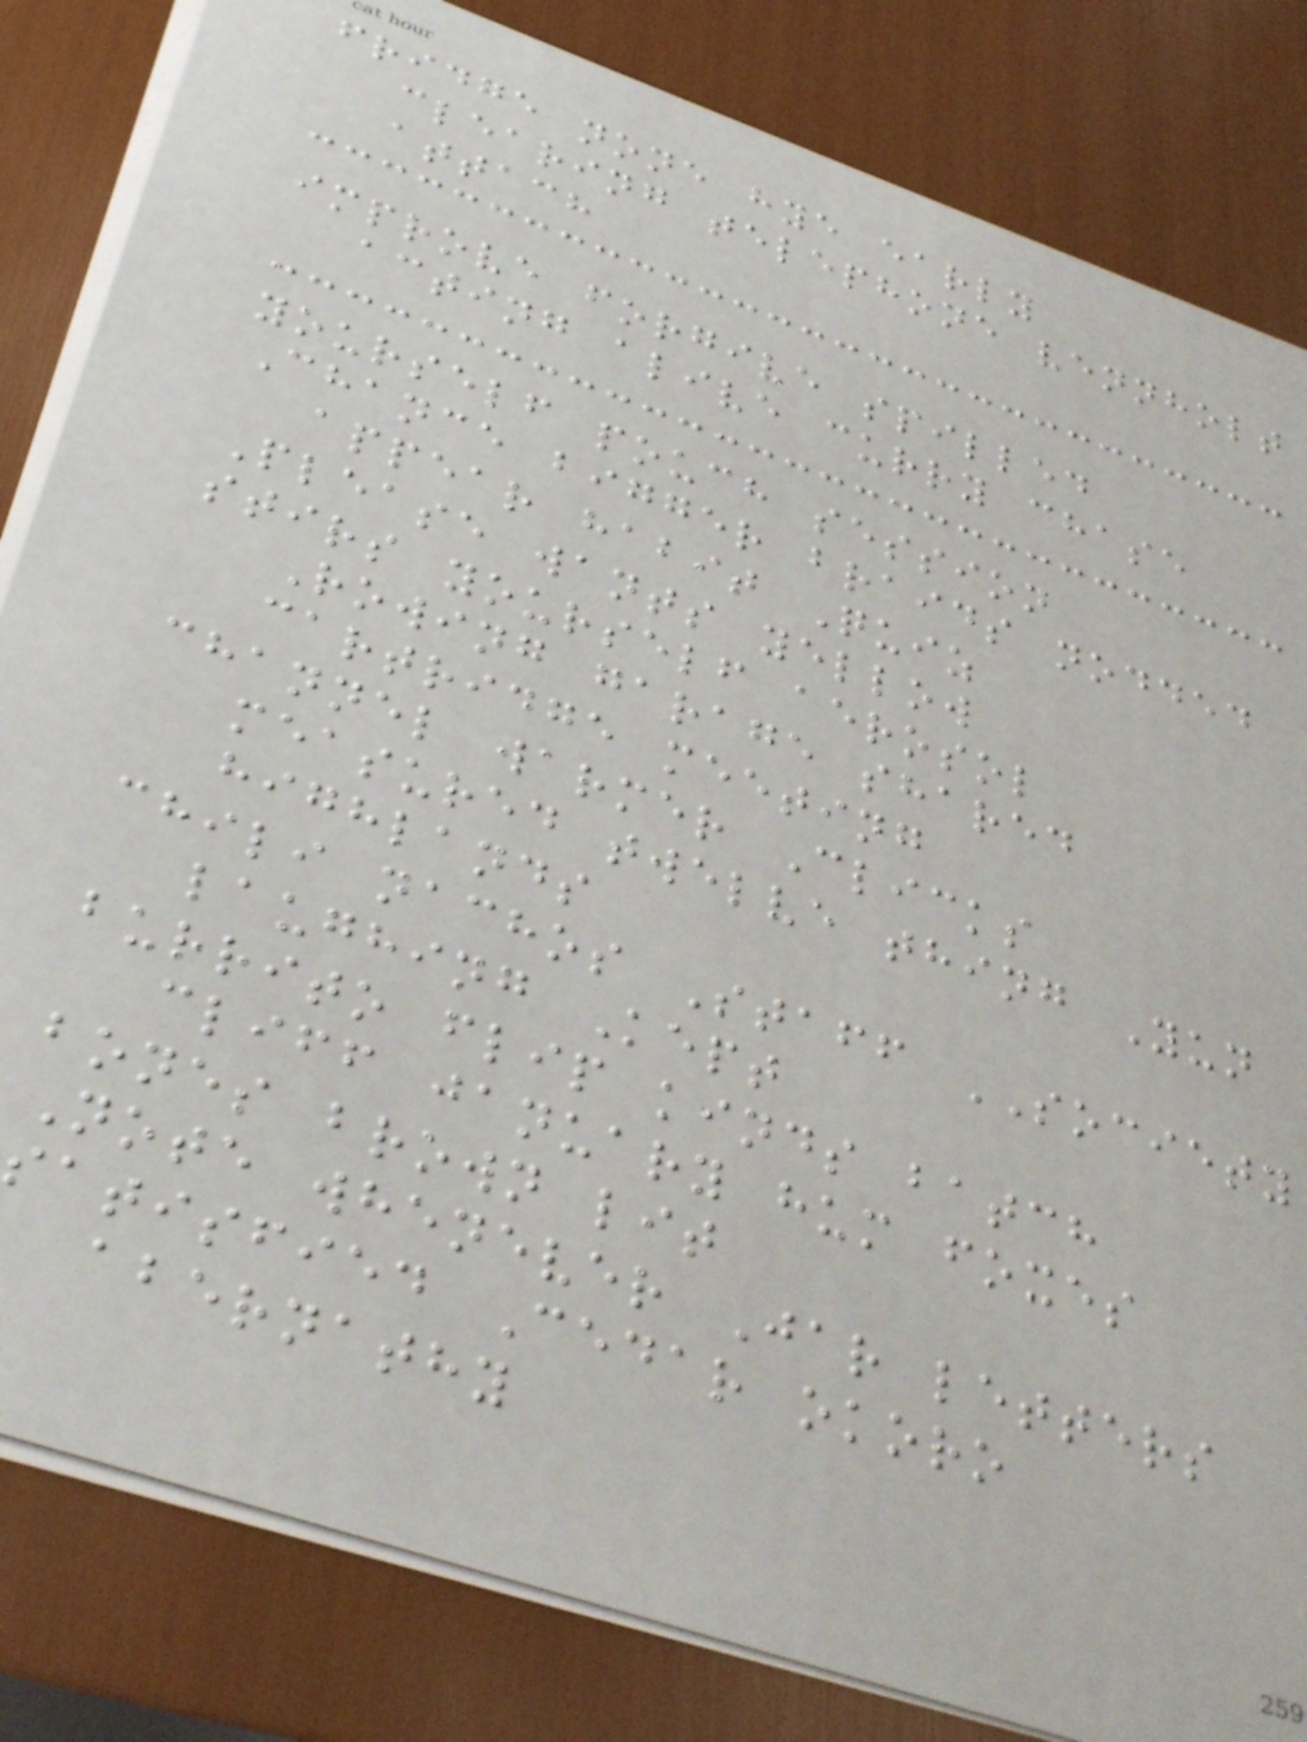fridge none hye early
clearing telephone vennholt
attach
improve forgive spilled
acting alive curry chase
yourself pouch session
Chance bigger braids nodded
appear habit Quiz
Please wants yellow
stirs yourself aerosol
Rowing garage shared
cartridge meeting
channel warmer Clicks
measured twelve thing Yun
highlands
chili nachos Staff SOCIETY
laughing Kept
burrito flip kinds batch
cliff january hum foxes
bones brown lit
Note whenever Jar letters
satisfied Cedar okoro
abernathy
